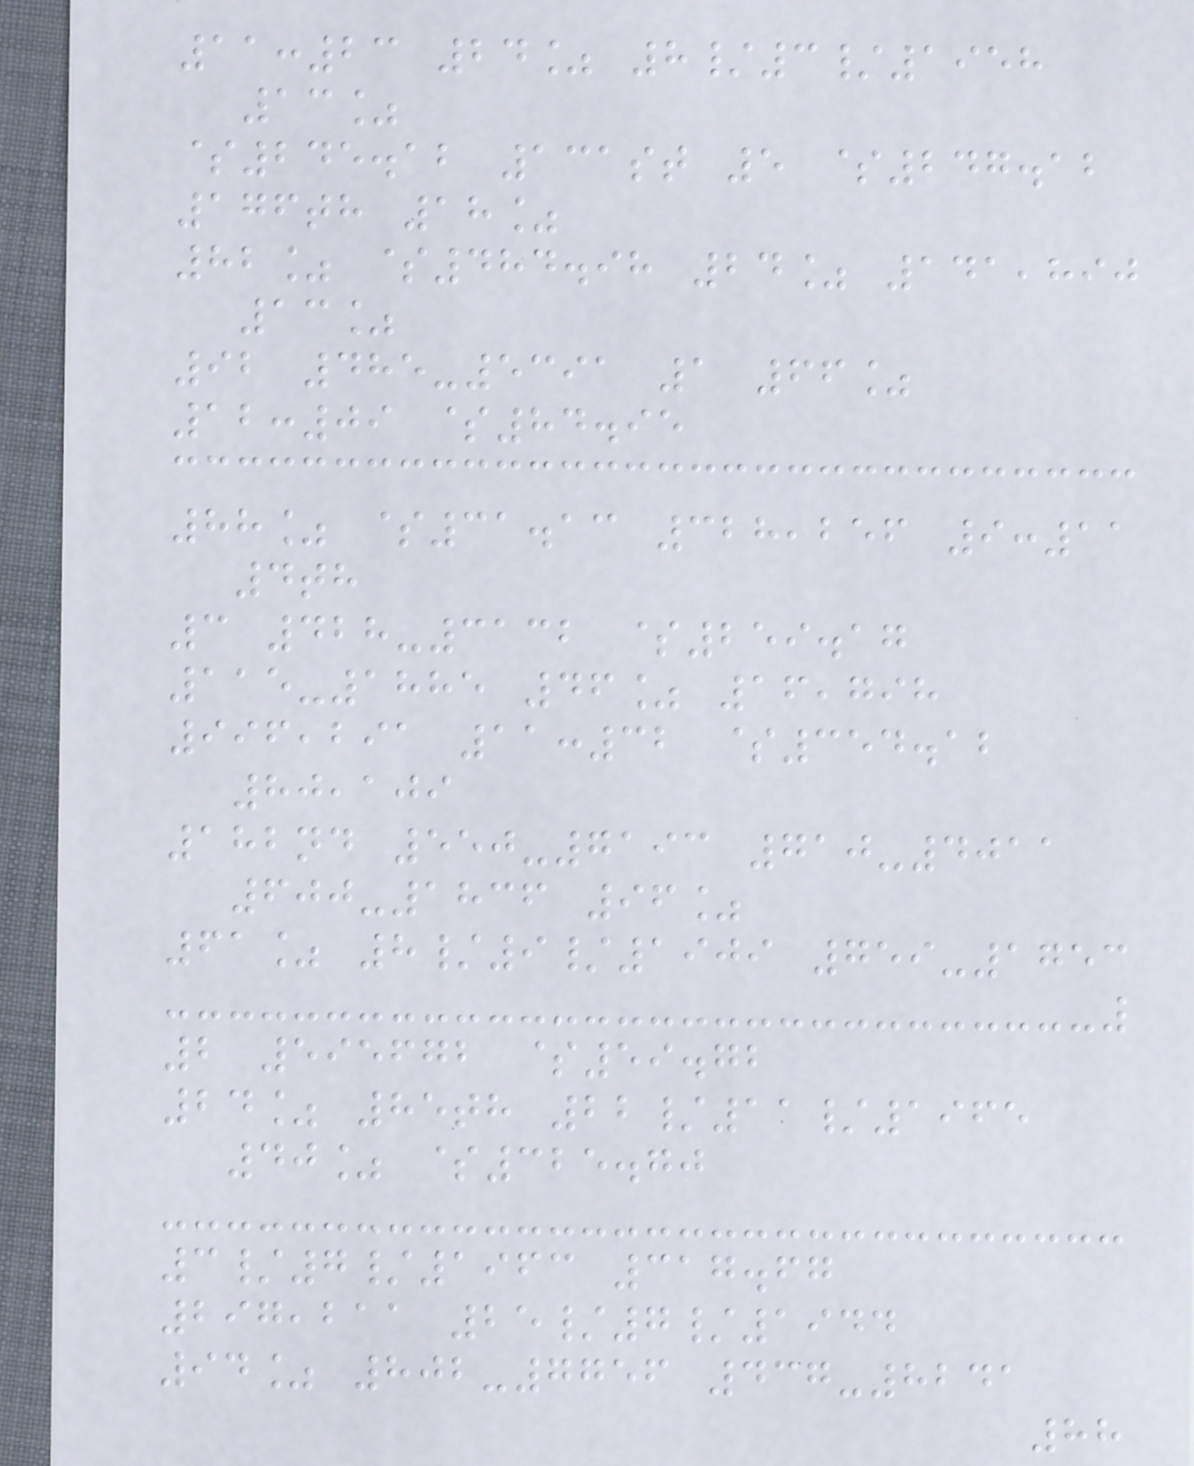11:23 24% 8/3/1958
13%
$245.12 131st 5 $247.12
176th 18%
82% $484.98 24% 141,890
13%
92 485-5391 1 66%
12:09 $84.95
88% $31.13 328,256 9:11
4th
3 428-3132 $259.17
115-1885 46% 16,798
996,291 11:32 $354.12
80,109
182nd 550-7193 710-4011
600-1836 96%
61% 8/9/1909 759-1753
2 595672 $59.72
24% 85th 22/11/1965
40% $325.70
3/7/1963 317.67
297,211 25/7/1944
94% 802-7756 437-8241
88
